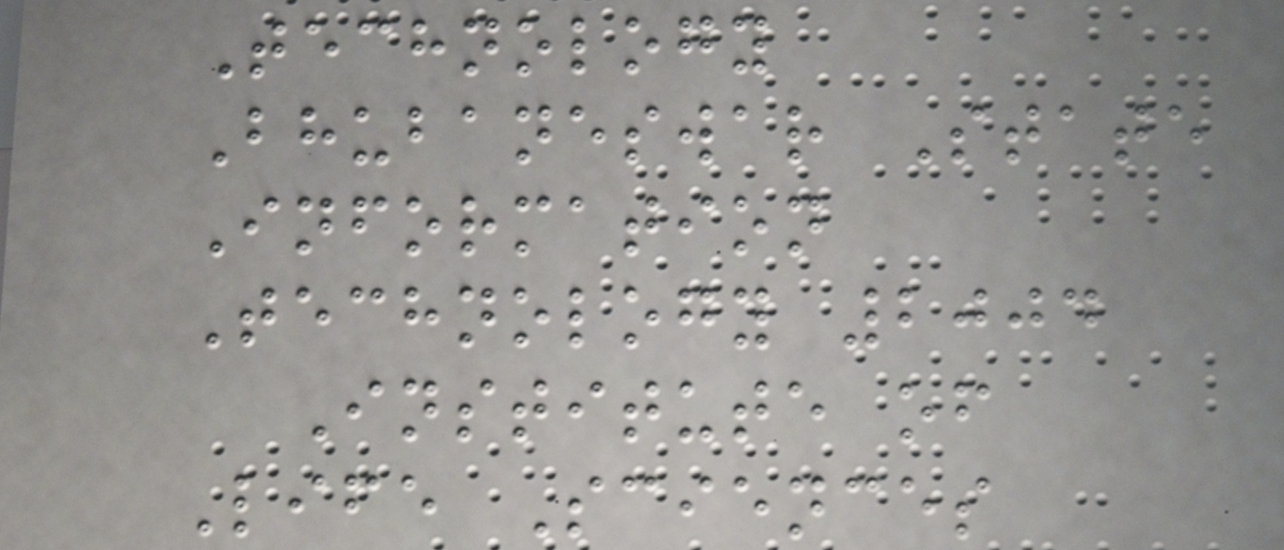Technology
Bhubaneswar State
Information
Technology 2004
Institute of
Life Sciences
